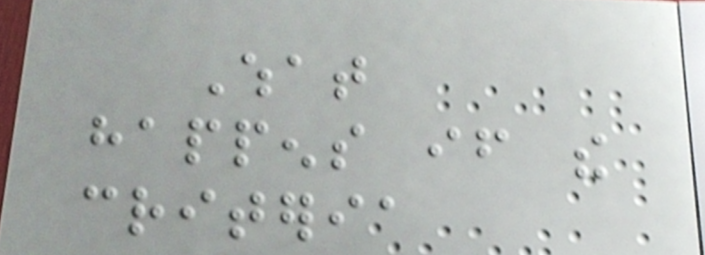What
happens if the
criteria
